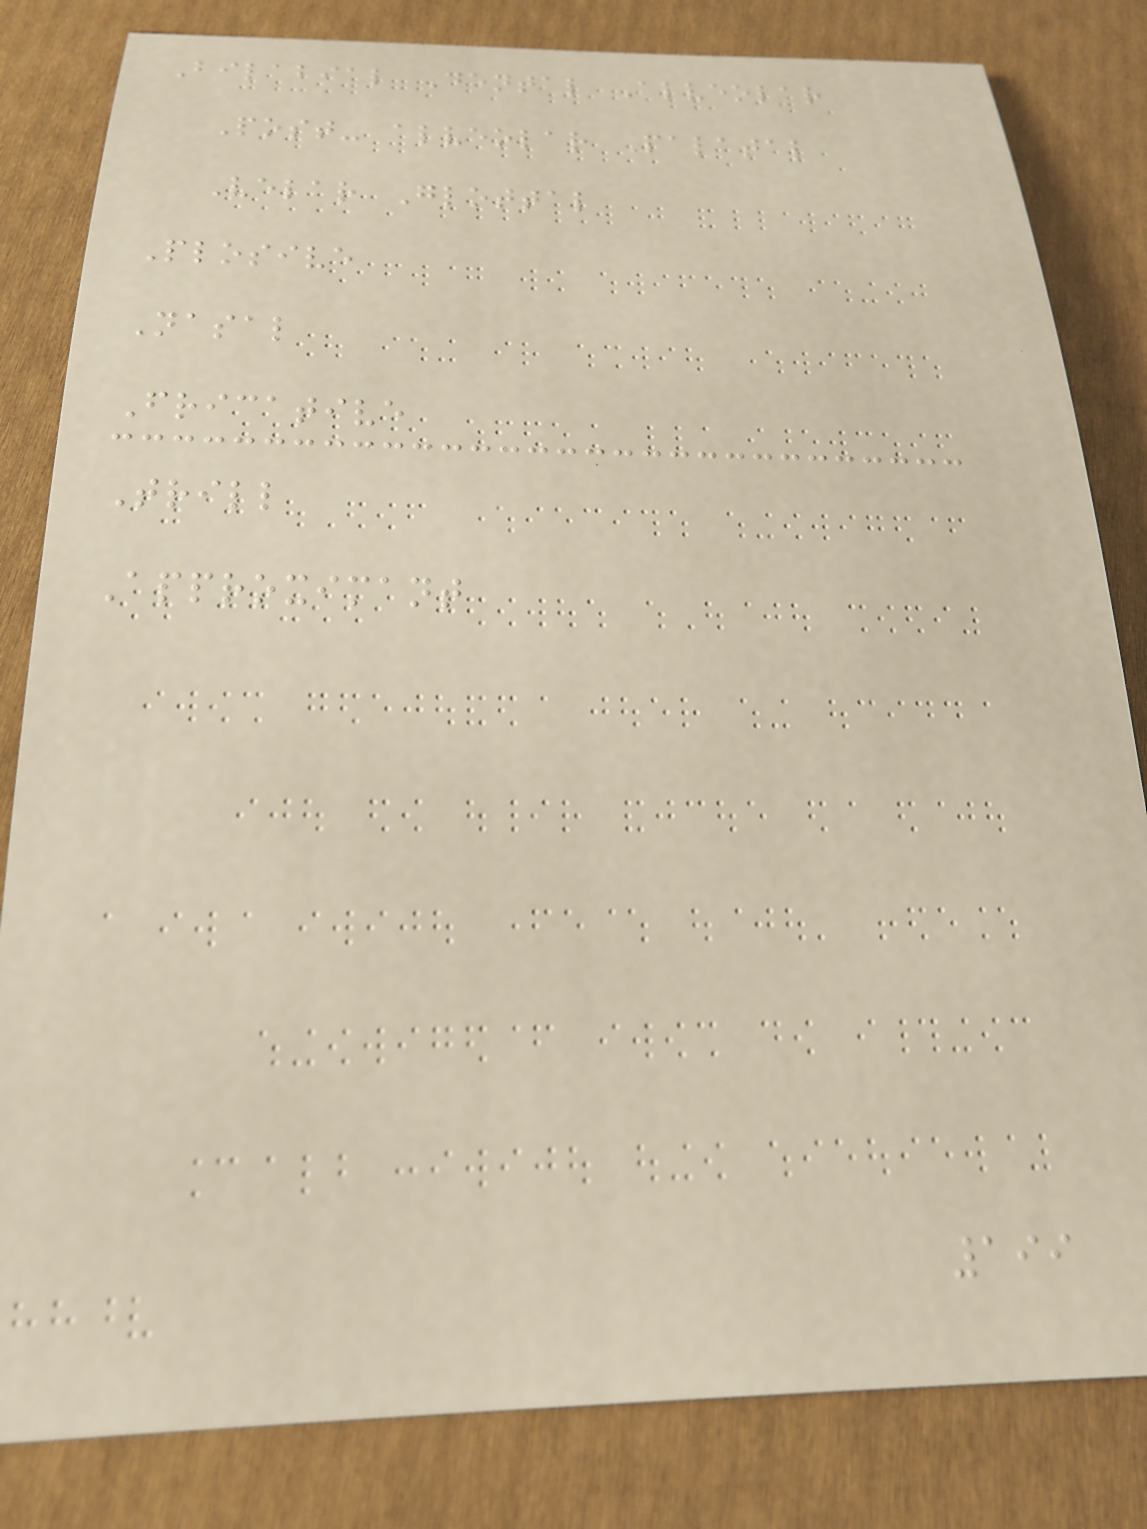Bilabial Dental Alveolar
Post- alveolar Palatal
Velar Glottal
Plosive
Nasal
Fricative
Trill
Approximant
199
